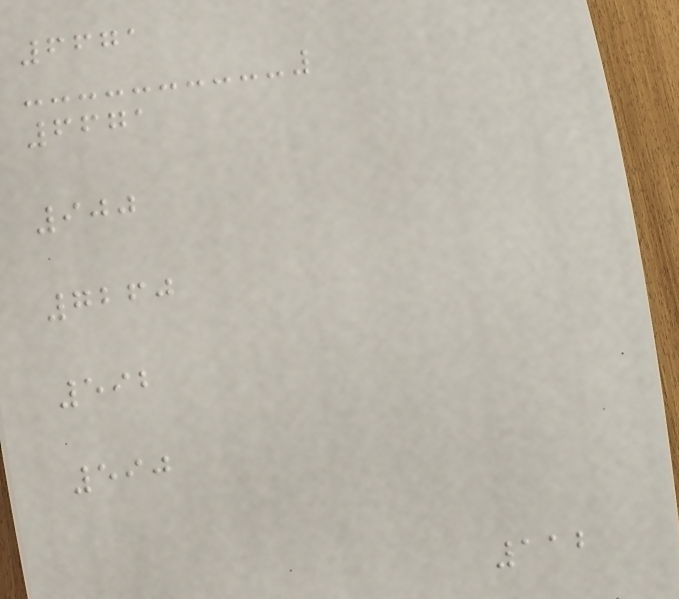6671
6671
900
7260
592
590
112
